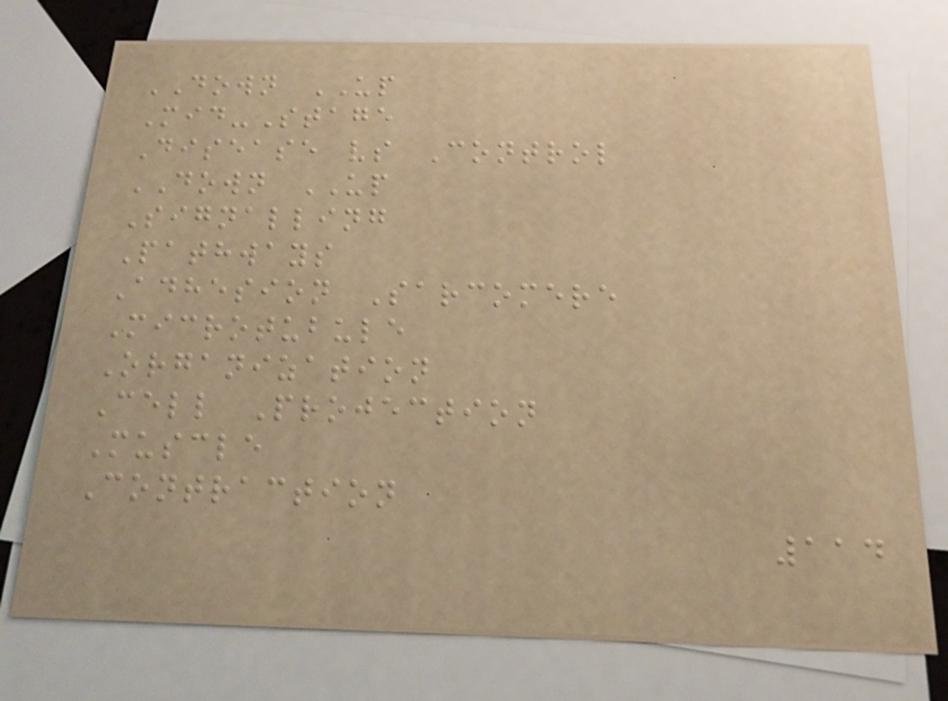DOWN UP
Mid-Stage
Disease vs Control
DOWN UP
Signalling
Pathways
Adhesion Sarcomere
Microtubule
Organization
Cell Projection
Muscle
Contraction
114
